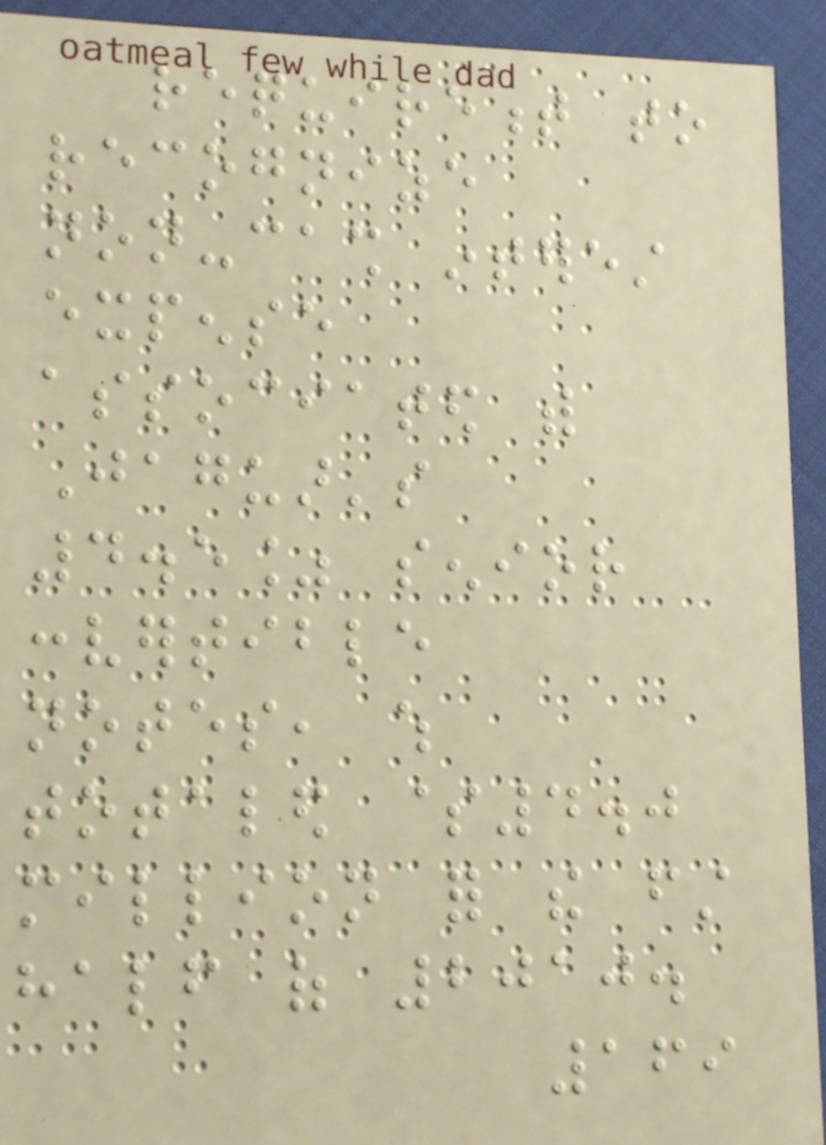requirement to
recognize
non-cash interest
expense
associated with
Jaguar's
4.5% senior
convertible
notes, which
totaled $4.0
million for the first
half of 2010.
169
